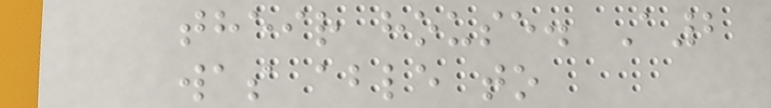their house. A2
was able to
